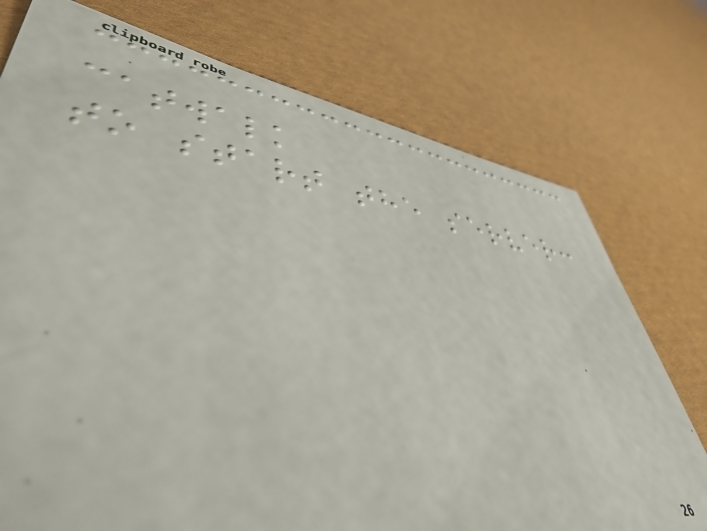catwalk
to start the server:
